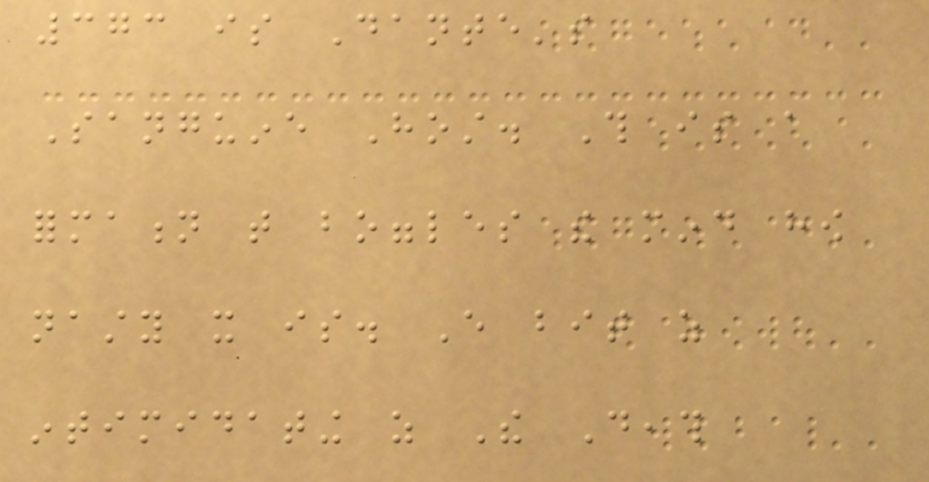373 is Dante's
Sanguine Host. This is a
formation that boggles the mind how
nasty it is. Every bit as
intimidating as The Death
